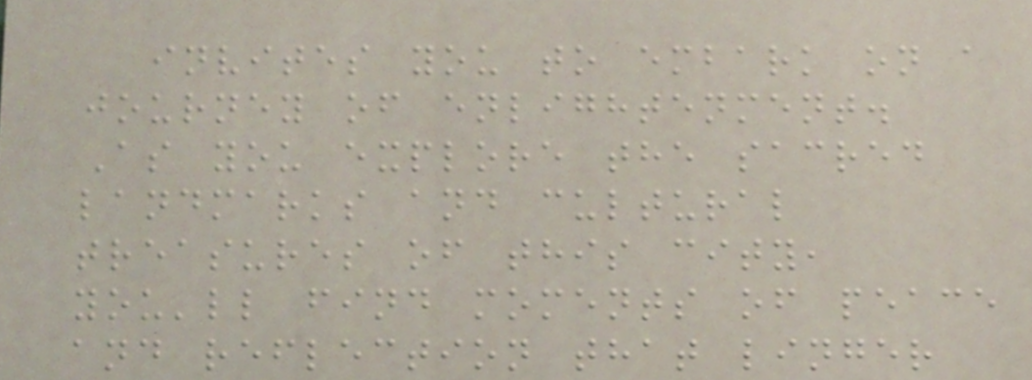invites you to embark on a
journey of enlightenment.
As you explore the sacred
landmarks and cultural
treasures of this city,
you'll find moments of peace
and reflection that linger
